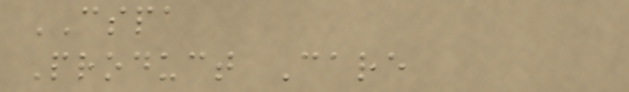CSPA
Product Care
